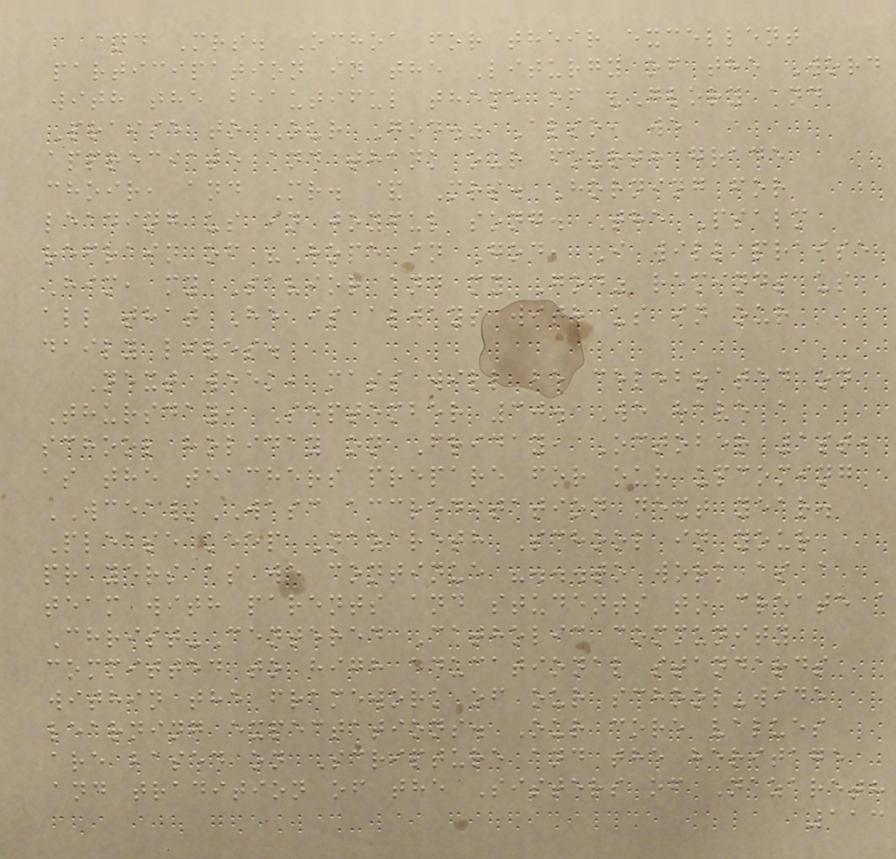and Mrs. Ochoa for their excellent
participation in the Liturgy of the Word
with the beautiful theme of "Glory and
Praise to Our God." Also, we
appreciate and thank our fourth grade
choir, and Mr. & Mrs. Horning for
leading us in joyful song. The Psalm
refrain of "Hope in God, I will praise
Him, my Savior and my God" reminds us
all that He is always with us in our
daily lives.
Next week, mass will be celebrated on
Thursday, September 30. We have a
school holiday on Friday, October 1st,
as the teachers prepare for our upcoming
WCEA/WASC accreditation next year.
Please keep Nazareth School in your
prayers as we continue "...to work as a
team with parents and students to create a
Christ-Centered Catholic community
committed to high educational standards
within the framework of our school-wide
learning expectations. Our core values
are based on Scripture and the heritage
and tradition of the Sisters of Nazareth
113
